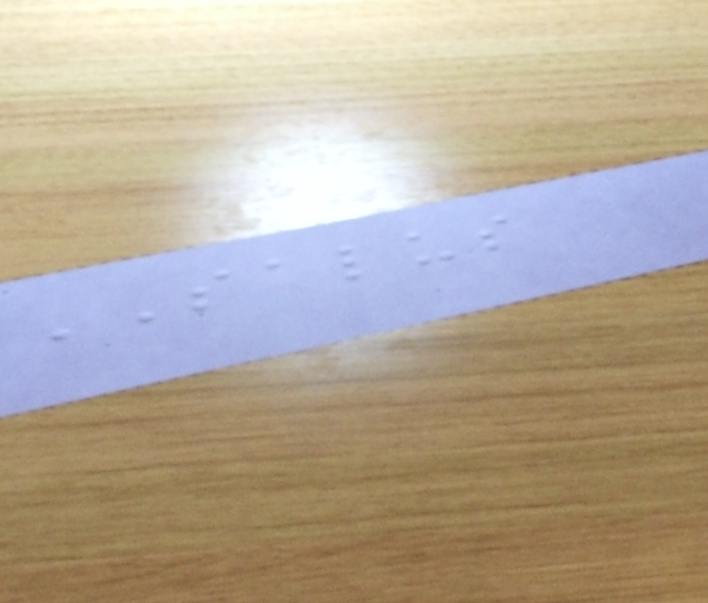SALUS
